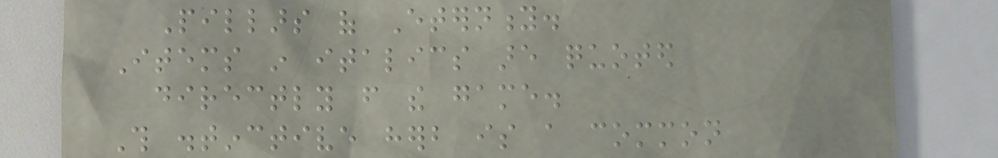Pillars of Eternity.
Items in italics are quoted
directly from the game.
This distinctive herb is a common
